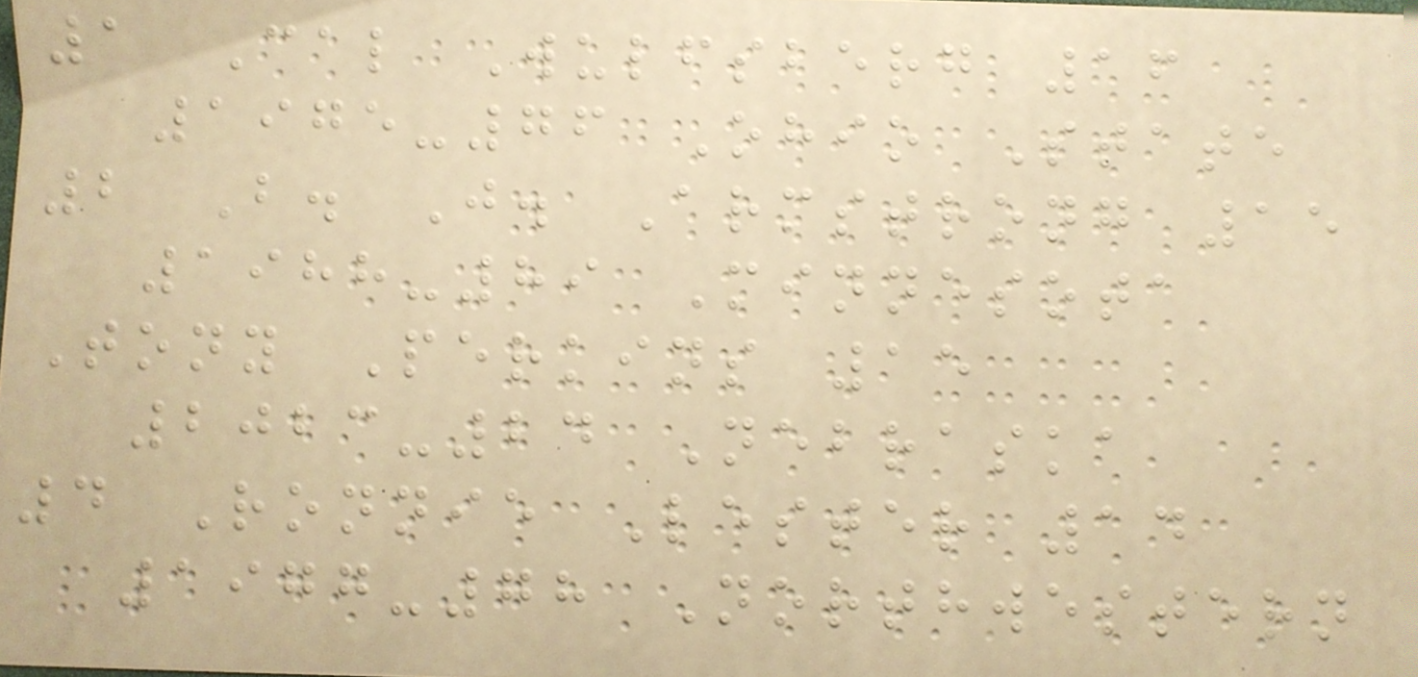1 Cal Wulfsberg 16
1975-76 Ohio State
2 B. J. Armstrong 15
1988-89 Minnesota
Tony Perkins 15
2023-24 Nebraska
4 Ronnie Lester 14
1977-78 Northwestern
